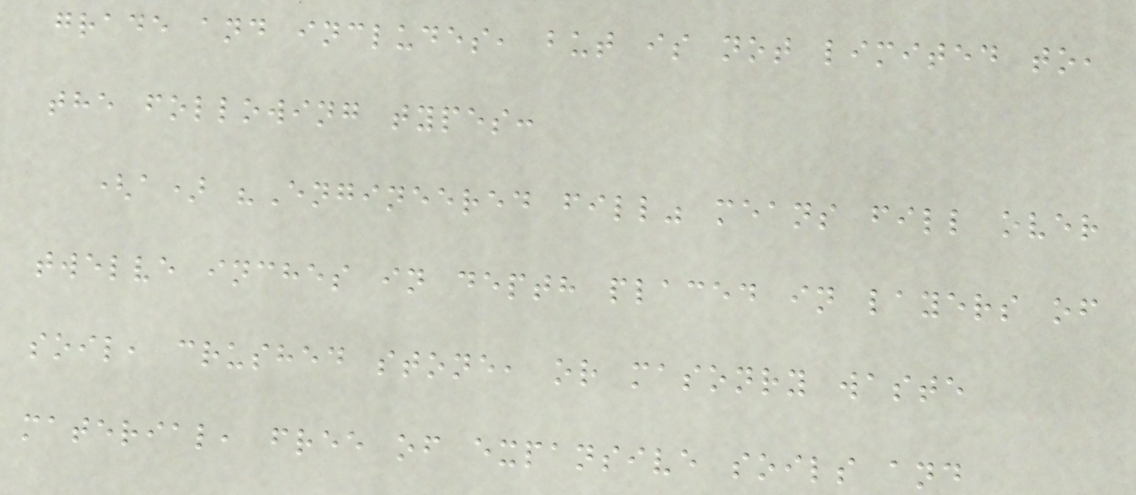grade and includes, but is not limited to,
the following types:
(a) "Engineered fill" means fill over
twelve inches in depth placed in layers of
soil, crushed stone, or masonry waste
material, free of expansive soils and
